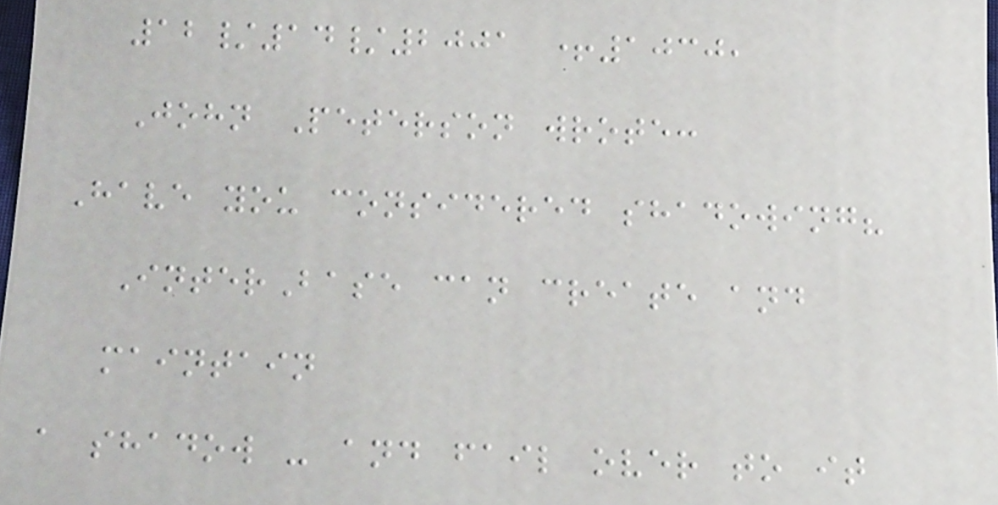12/14/2001 +1030,
John Peterson wrote:
Have you considered shadowing?
InterBase can create and
maintain
a shadow - and fail over to it
